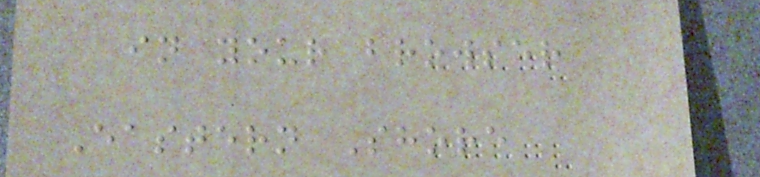in your browser
Eastern Shore
